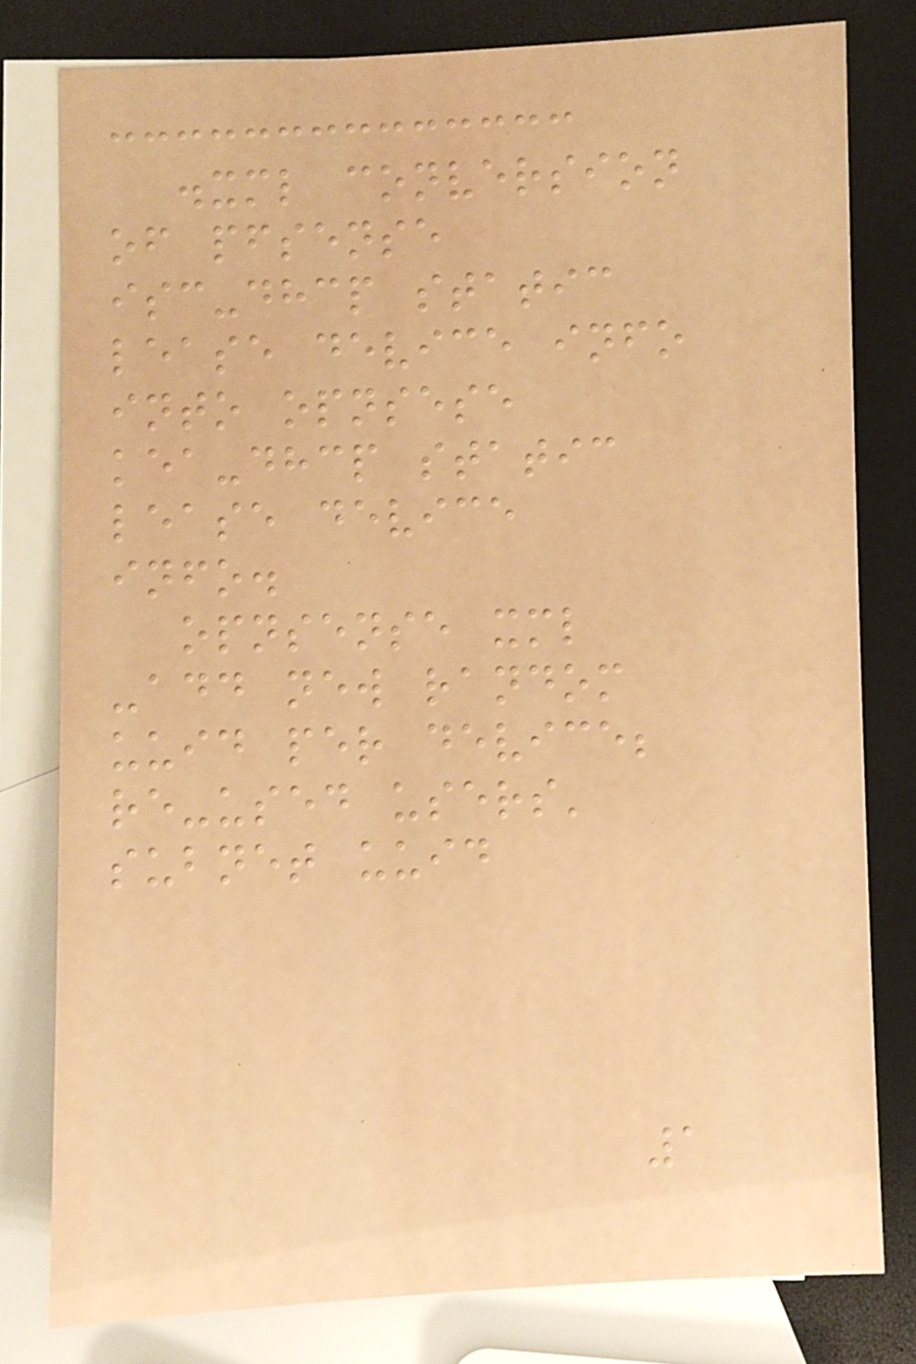.xml conversion
of pfsense
isc-dhcp static
lease device info
into opnsese
kea-dhcp static
lease device
info.
opnsense xml
-add new random
uuid per device;
re-used users'
subnet uuid
1
